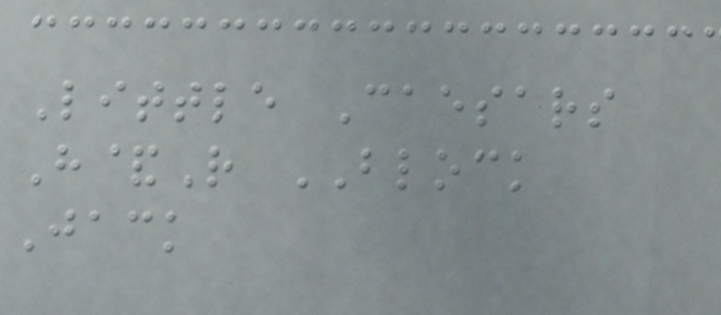Little Caesars
H&R BLOCK
Jack
